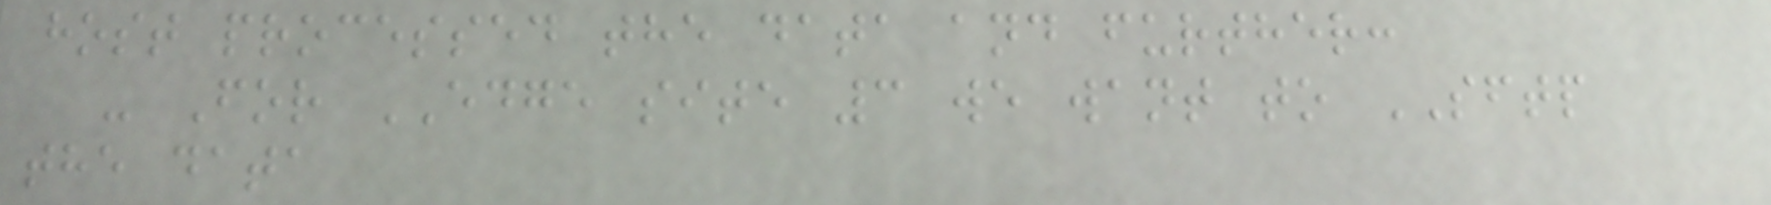host processed the data and further:
- For EDGE site 3 we want to SFTP
the data
